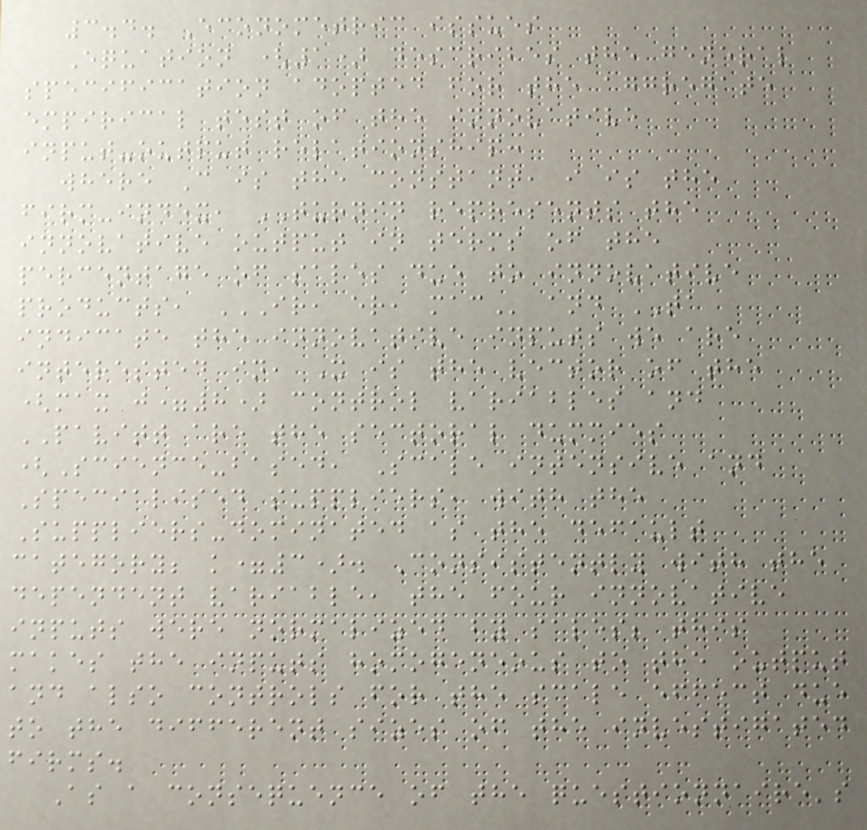3.4. Econometric issues
Equation (1) describes the general
specification adopted for the aggregate
empirical test of the innovative
input-output relationship:
where C is the constant, i is the
firm-index, TURNIN represents the
innovative output in terms of the
percentage of sales due to innovative
products, IR, ER, MAC and TA
indicate the innovative inputs we are
interested in, X is the vector of the
(max j=8) control variables and
PAVITT are the sectoral dummies
(Science-based, Scale intensive and
Specialised suppliers, with the
Suppliers-dominated as the default
category; k=3). Consistently with the
dependent variable, the four innovative
inputs were normalized by sales; this
makes the inputs homogeneous to the output
and also controls for the scale effect due
to the different sizes of the investigated
firms.
As a consequence of the questionnaire's
